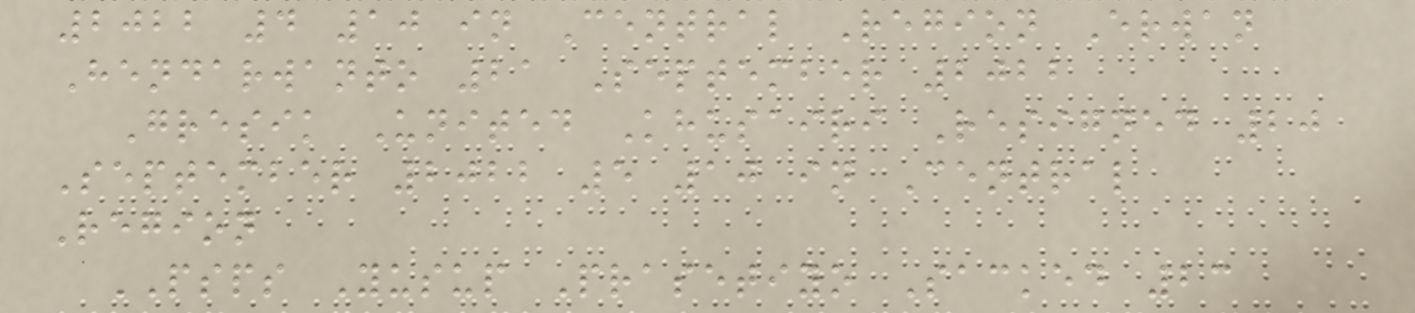2022 4 10 in Central Region Erwan
Hendarwanto 21 September 2022
Gresik United Khusairi Resigned 20
September 2022 5 10 in Central
Region
PSPS Yusup Prasetiyo Sacked 23
